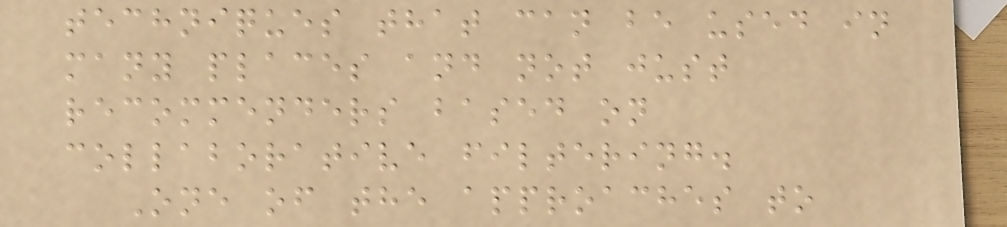techniques that can be used in
many places and not just
recommenders based on
collaborative filtering.
One of the approaches to
